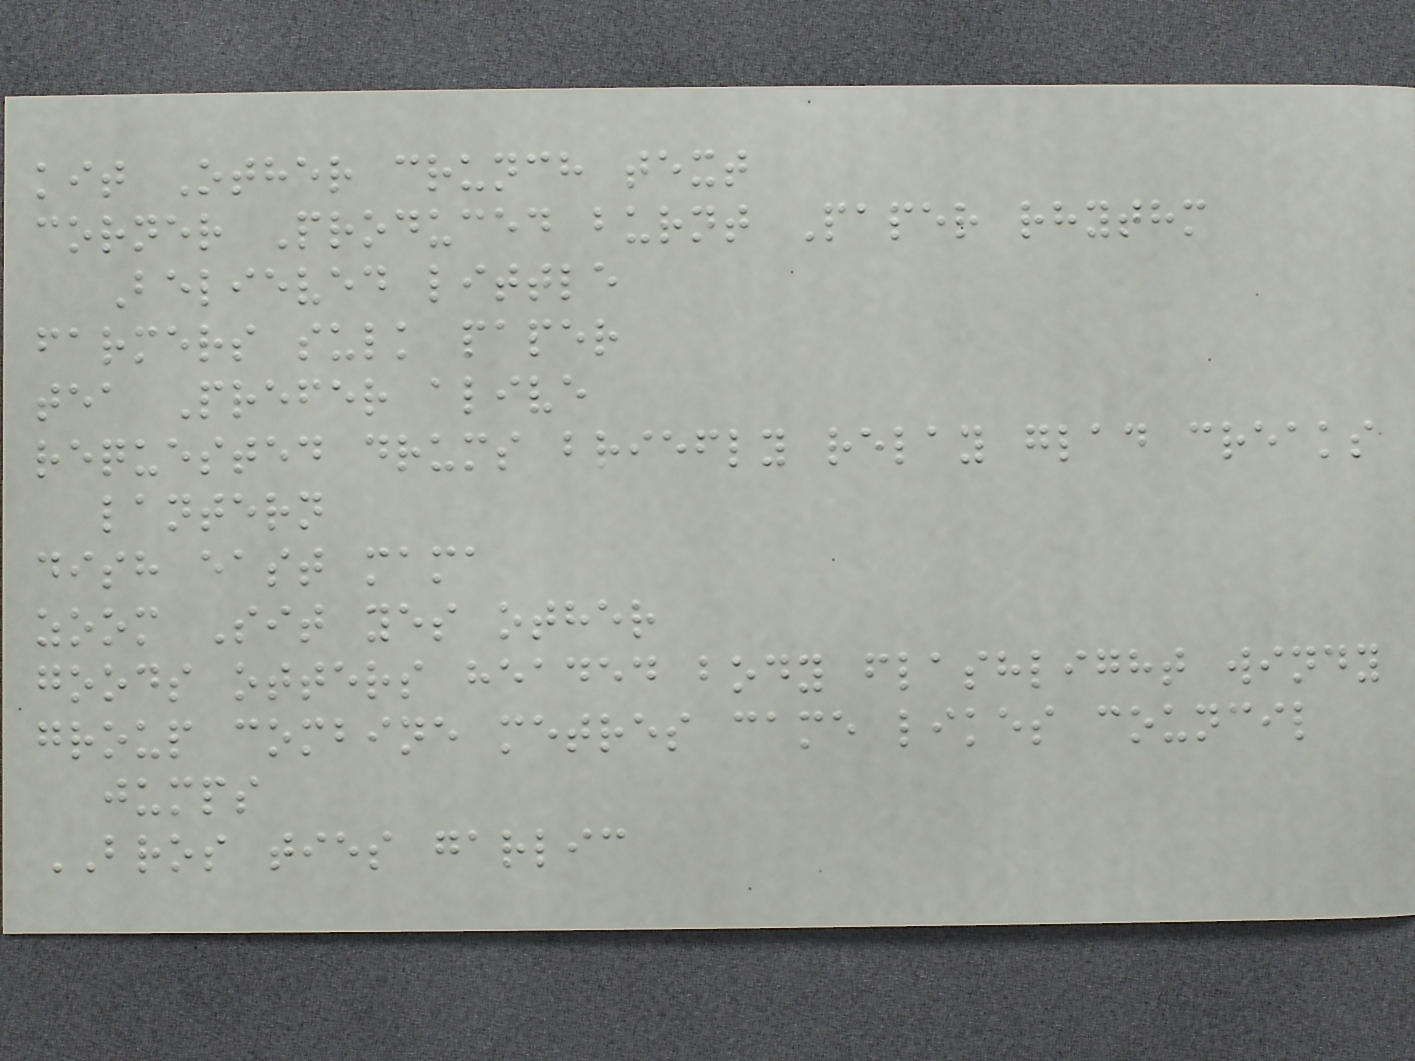kit Other crunch text
corner Produced burnt Paper rhythm
Believed little
farmers sulk paper
tea Prefer alive
requested drums briefly relay glad creaks
lantern
dish east mama
zoom Sit yes other
goods otters headed body flashlight windy
group combine metres came likes council
jumps
BROS ties garlic
